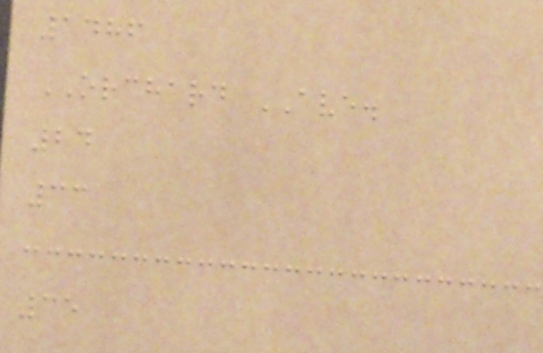1486
ORCHARD AVE.
24
33
35
